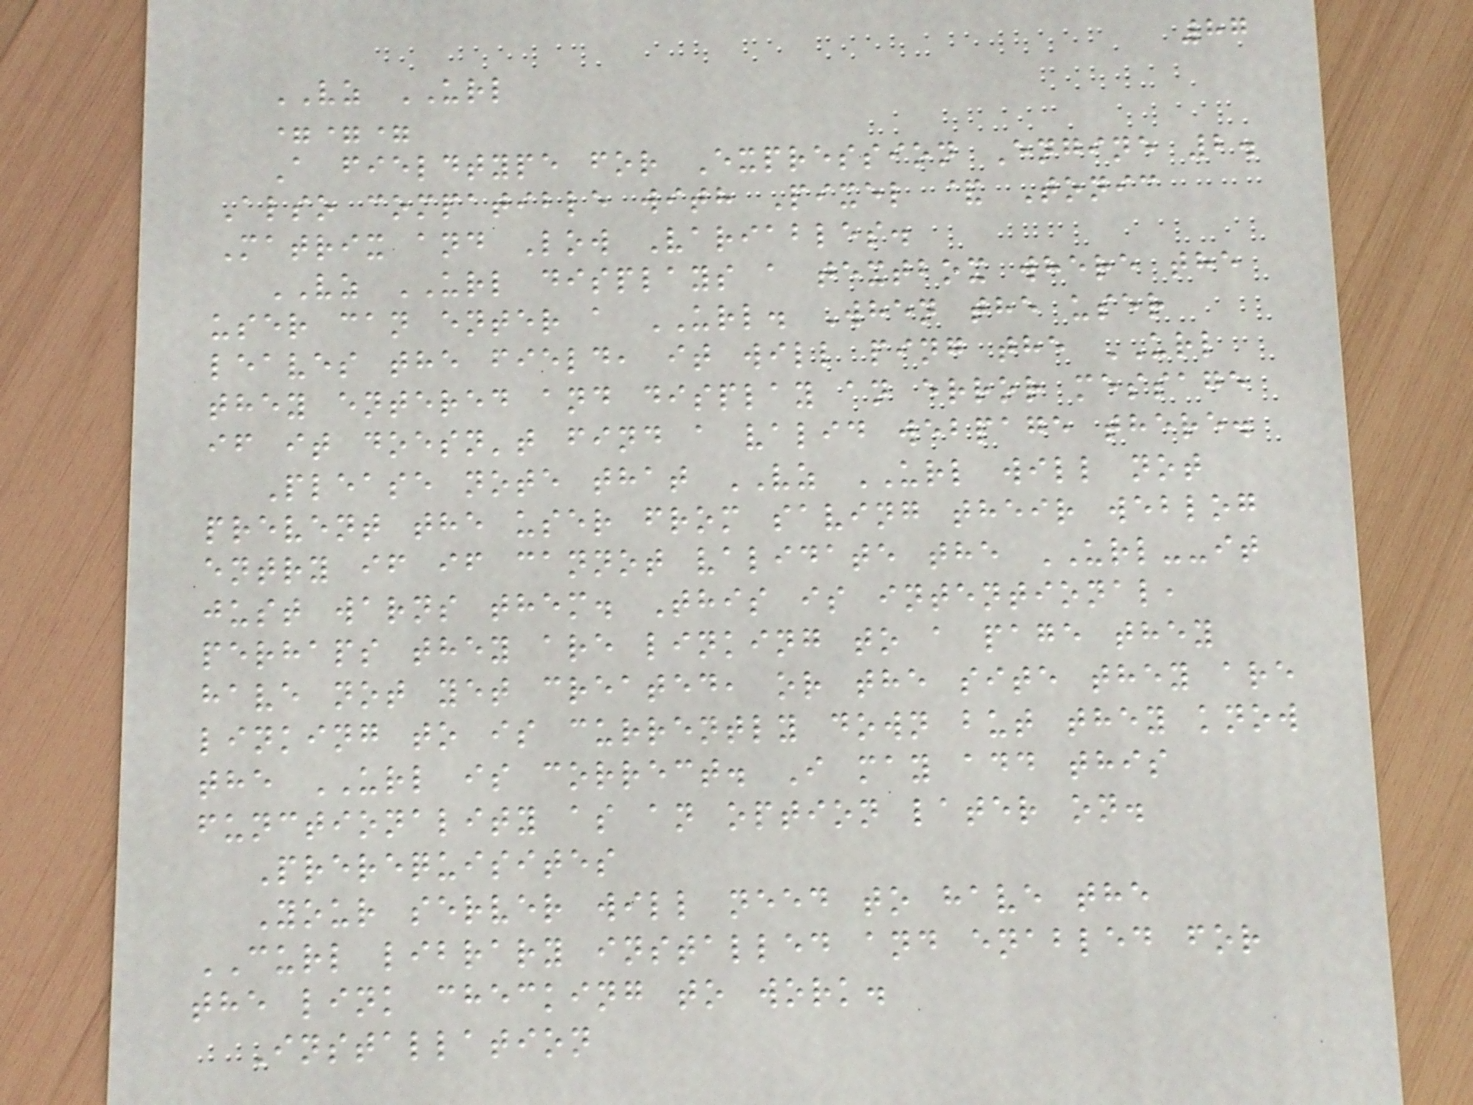87
VZ URL
===
A fieldtype for Expression Engine 2.
Also compatible with Pixel & Tonic
Matrix and Low Variables.
VZ URL displays a textbox where the
user can enter a URL. When the user
leaves the field, it will ping the URL
they entered and display an error message
if it doesn't find a valid webpage there.
Please note that VZ URL will not
prevent the user from saving their weblog
entry if if cannot validate the URL--it
just warns them. This is intentional,
perhaps they are linking to a page they
have not yet created, or the site they are
linking to is currently down but they know
the URL is correct. I may add this
functionality as an option later on.
Prerequisites
Your server will need to have the
CURL library installed and enabled for
the link checking to work.
Installation
